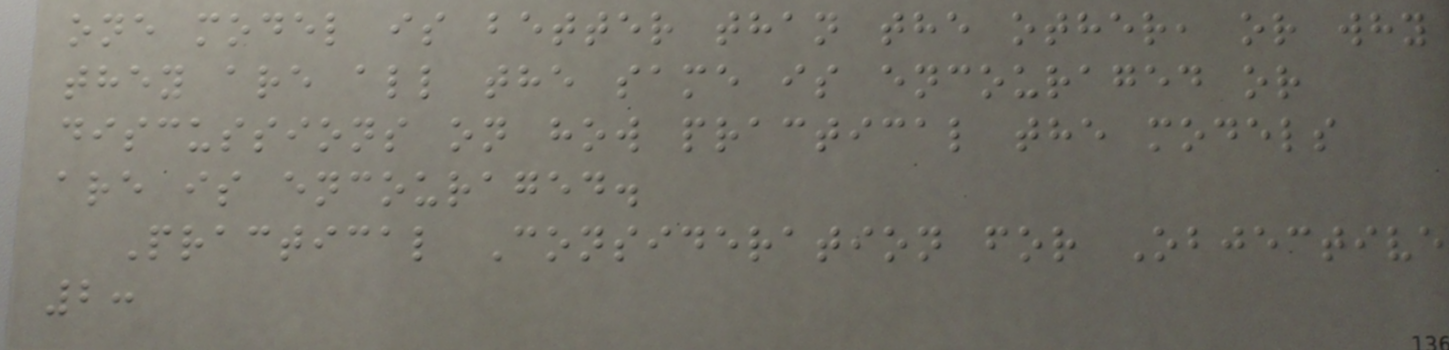one model is better than the other, or why
they are all the same is encouraged or
discussions on how practical the models
are is encouraged.
Practical Consideration for Objective
2:
